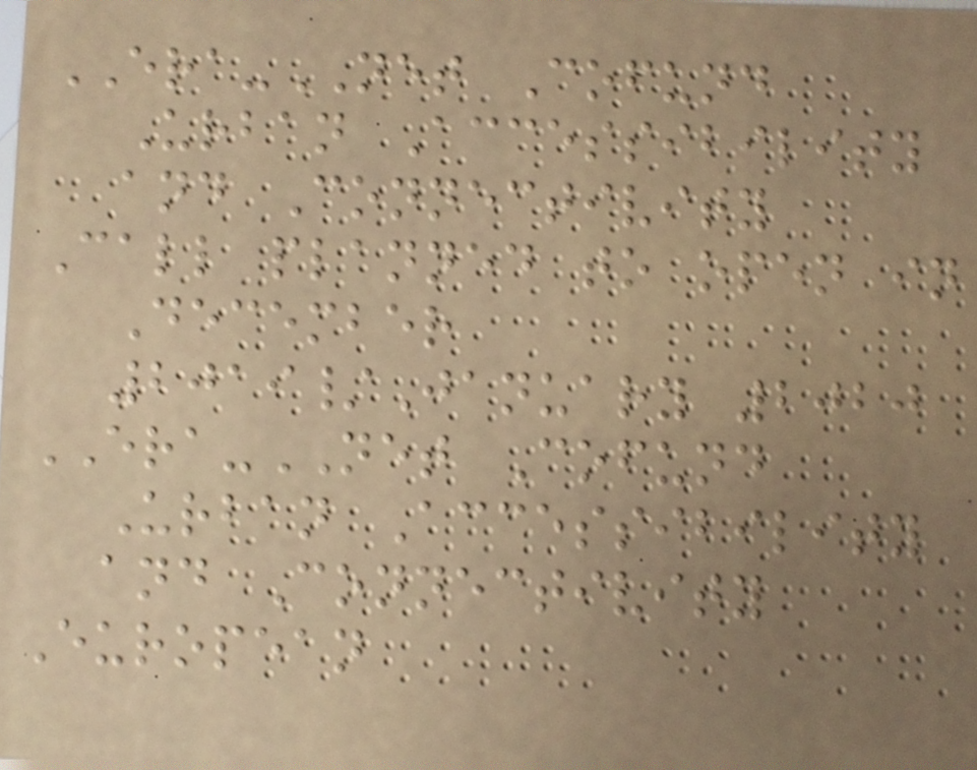ERA-NET Cofund
Urban Accessibility
and Connectivity
Call planned to open in
December
2019/January 2020
ERA-NET Cofund
Urban Accessibility
and Connectivity
European
